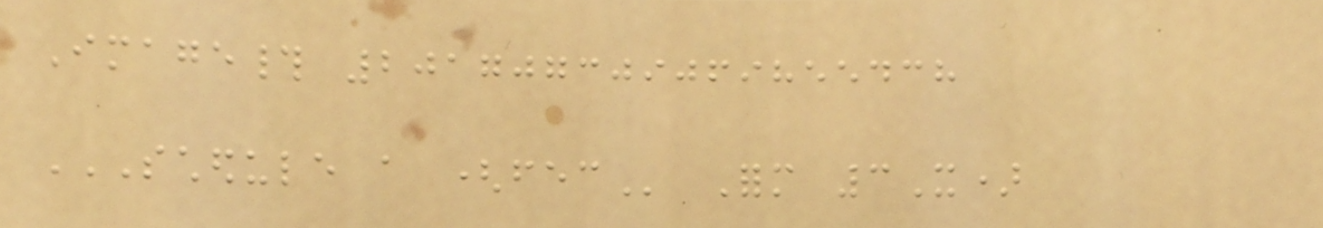Image# 201707309069855438
SCHEDULE A (FEC Form 3X)
